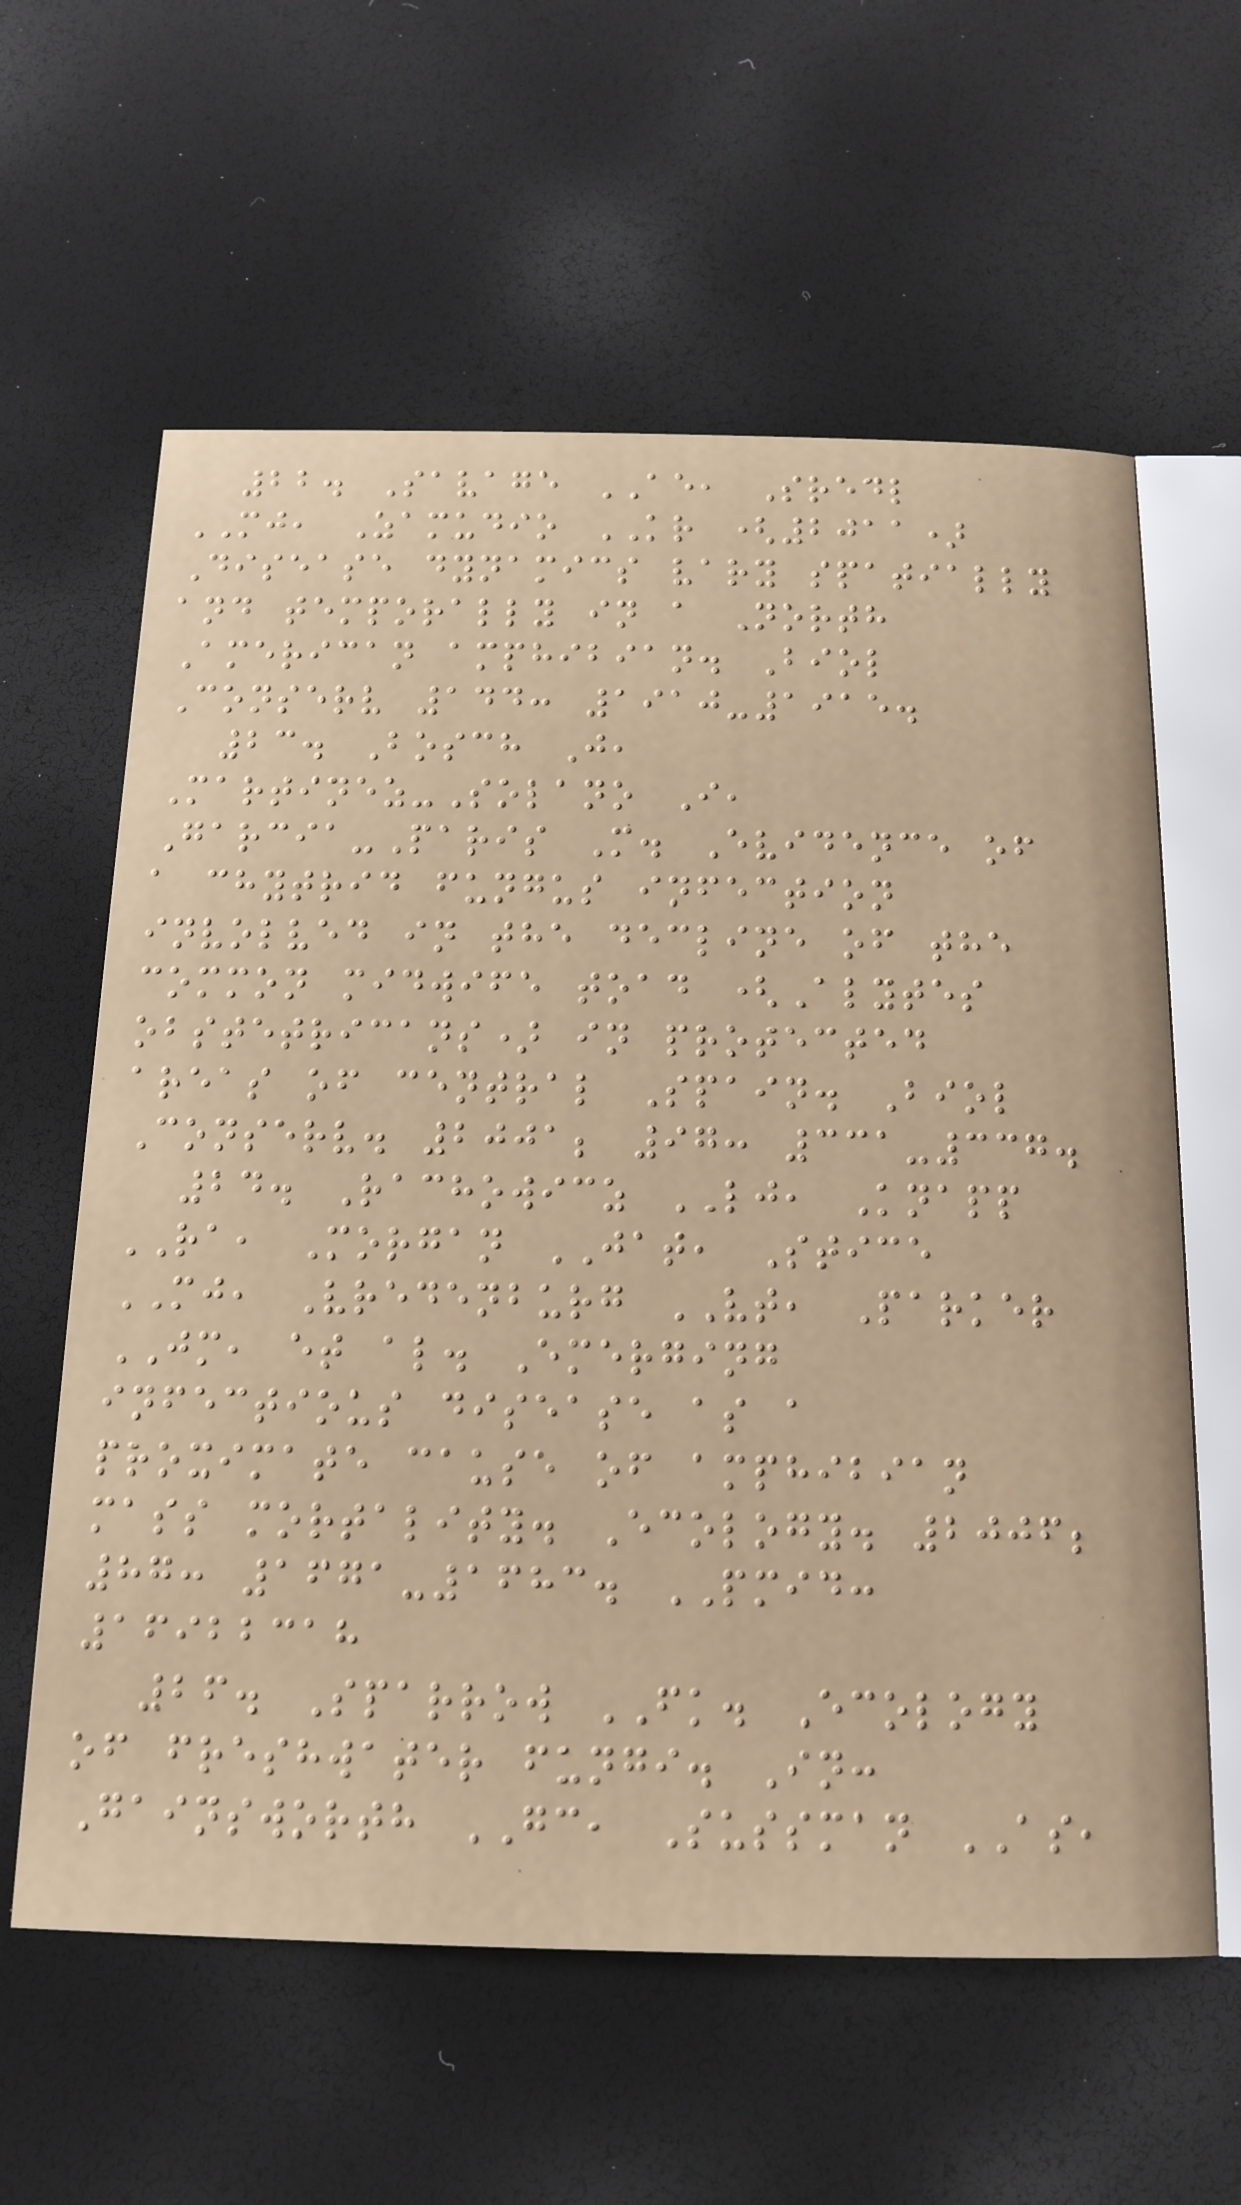22. Savage AE, Sredl
MJ, Zamudio KR (2011)
Disease dynamics vary spatially
and temporally in a North
American amphibian. Biol
Conserv 144: 1910-1915.
23. Bosch J,
Martinez-Solano I,
Garcia-Paris M. Evidence of
a chytrid fungus infection
involved in the decline of the
common midwife toad (Alytes
obstetricans) in protected
areas of central Spain. Biol
Conserv. 2001; 97: 331-337.
24. Rachowicz LJ, Knapp
RA, Morgan JAT, Stice
MJ, Vredenburg VT, Parker
JM, et al. Emerging
infectious disease as a
proximate cause of amphibian
mass mortality. Ecology. 2006;
87: 1671-1683. PMID:
16922318
26. Sparrow FK. Ecology
of freshwater fungi. In:
Gainsworth GC, Sussman AS,
